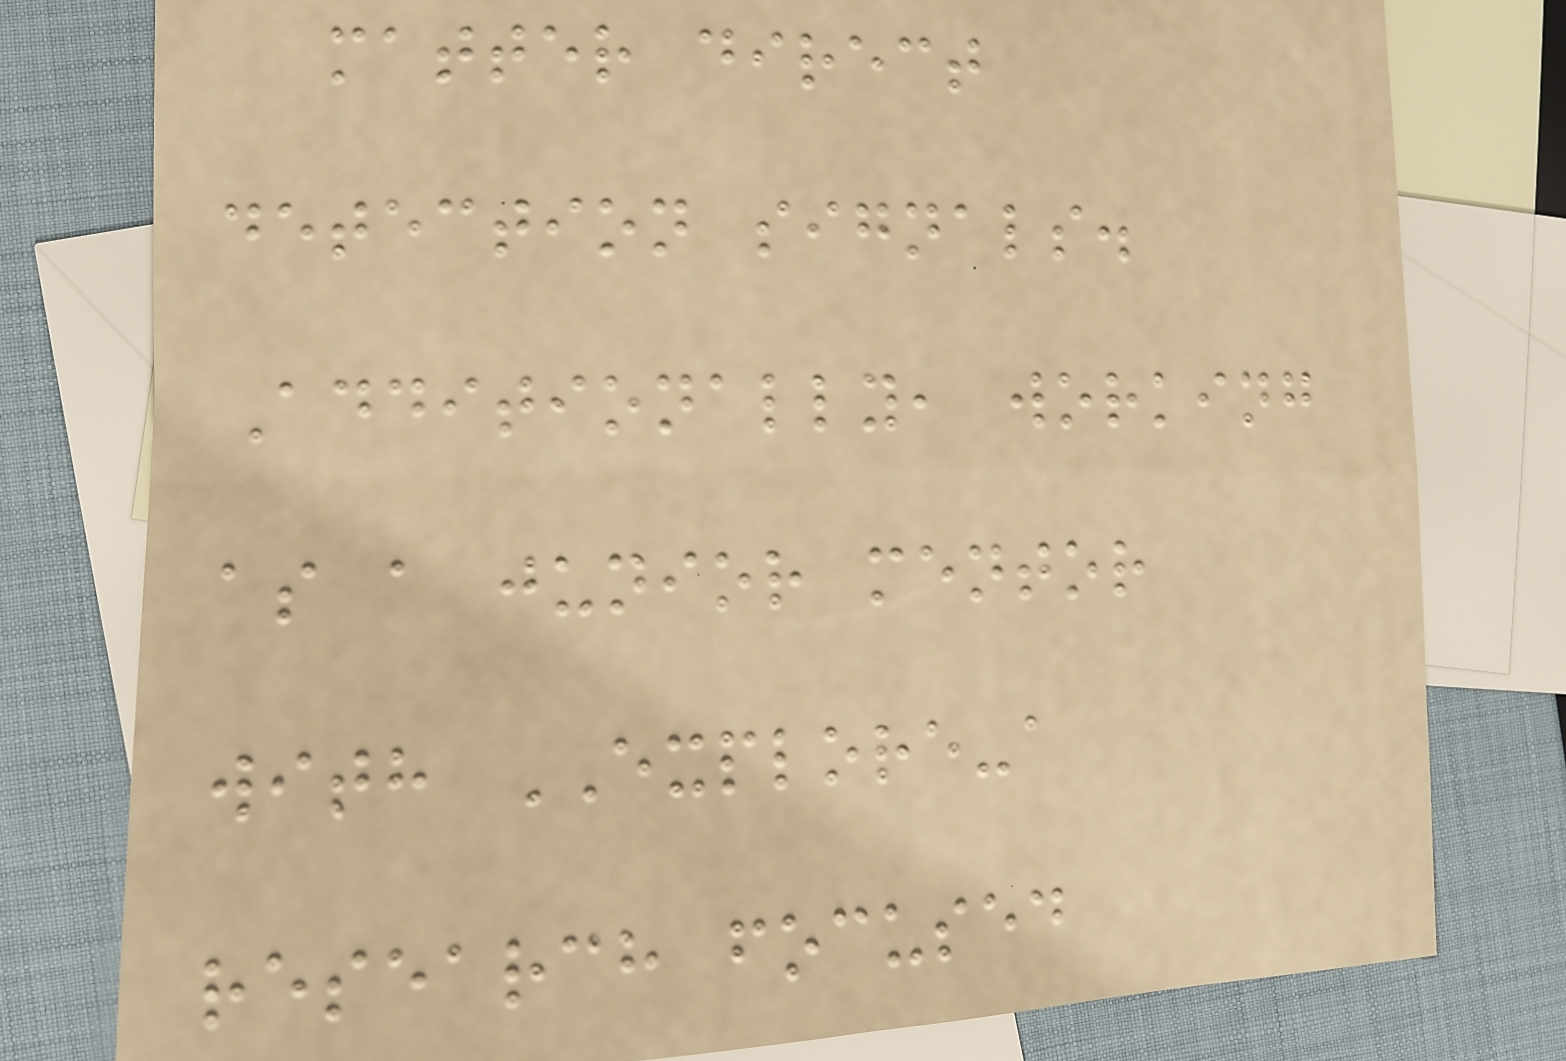matter direct
detection signals.
Additionally, working
as a junior mentor
with EXPLORE-a
research focused
